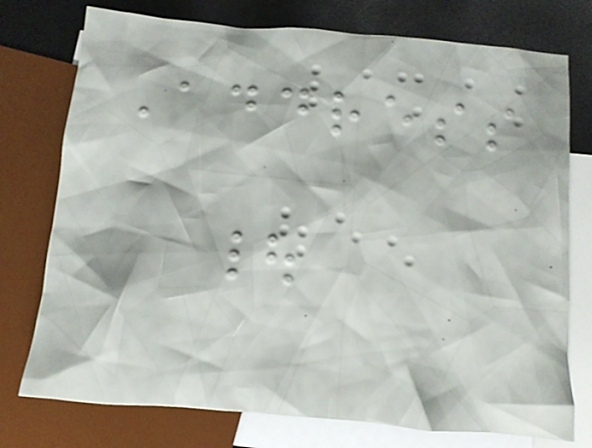Address
|
